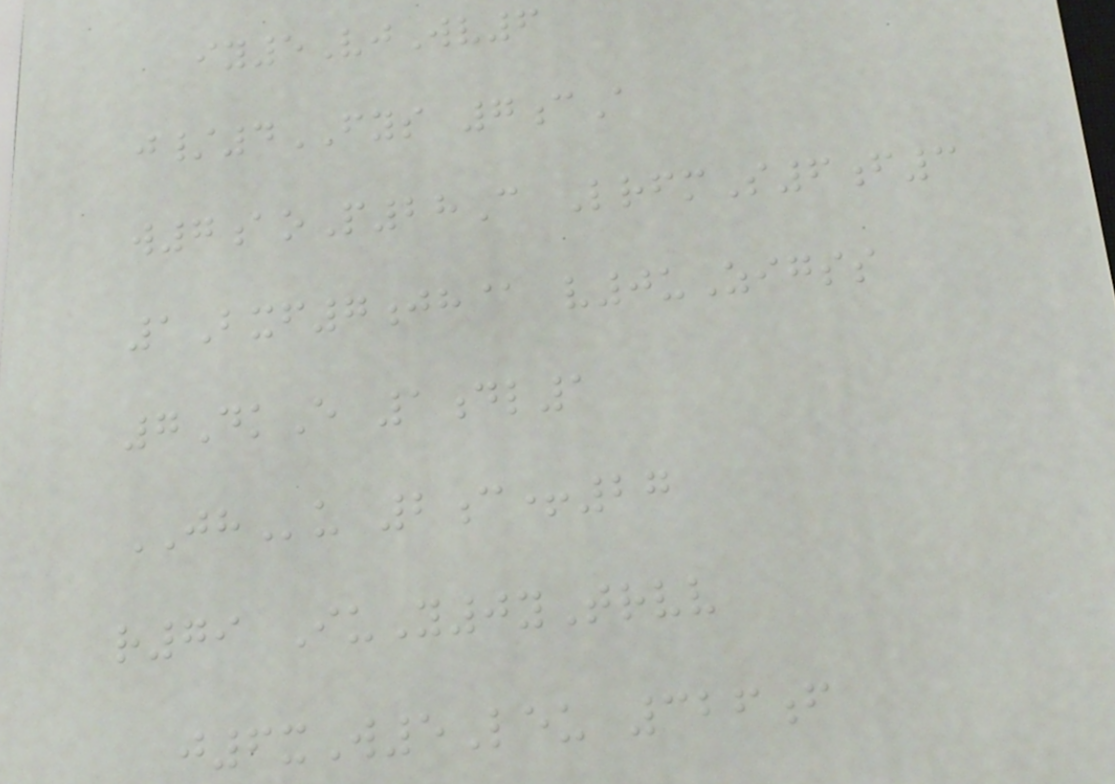iy5VjWv6
j/4FYS 7cA
w7aoP28C LrfmS6f3
1Bxf7jh@ v0uZigss
7DkE 1dl1
JHu 2c+27
r79 IuY0yTrvv
j6xW5Leu 326f
